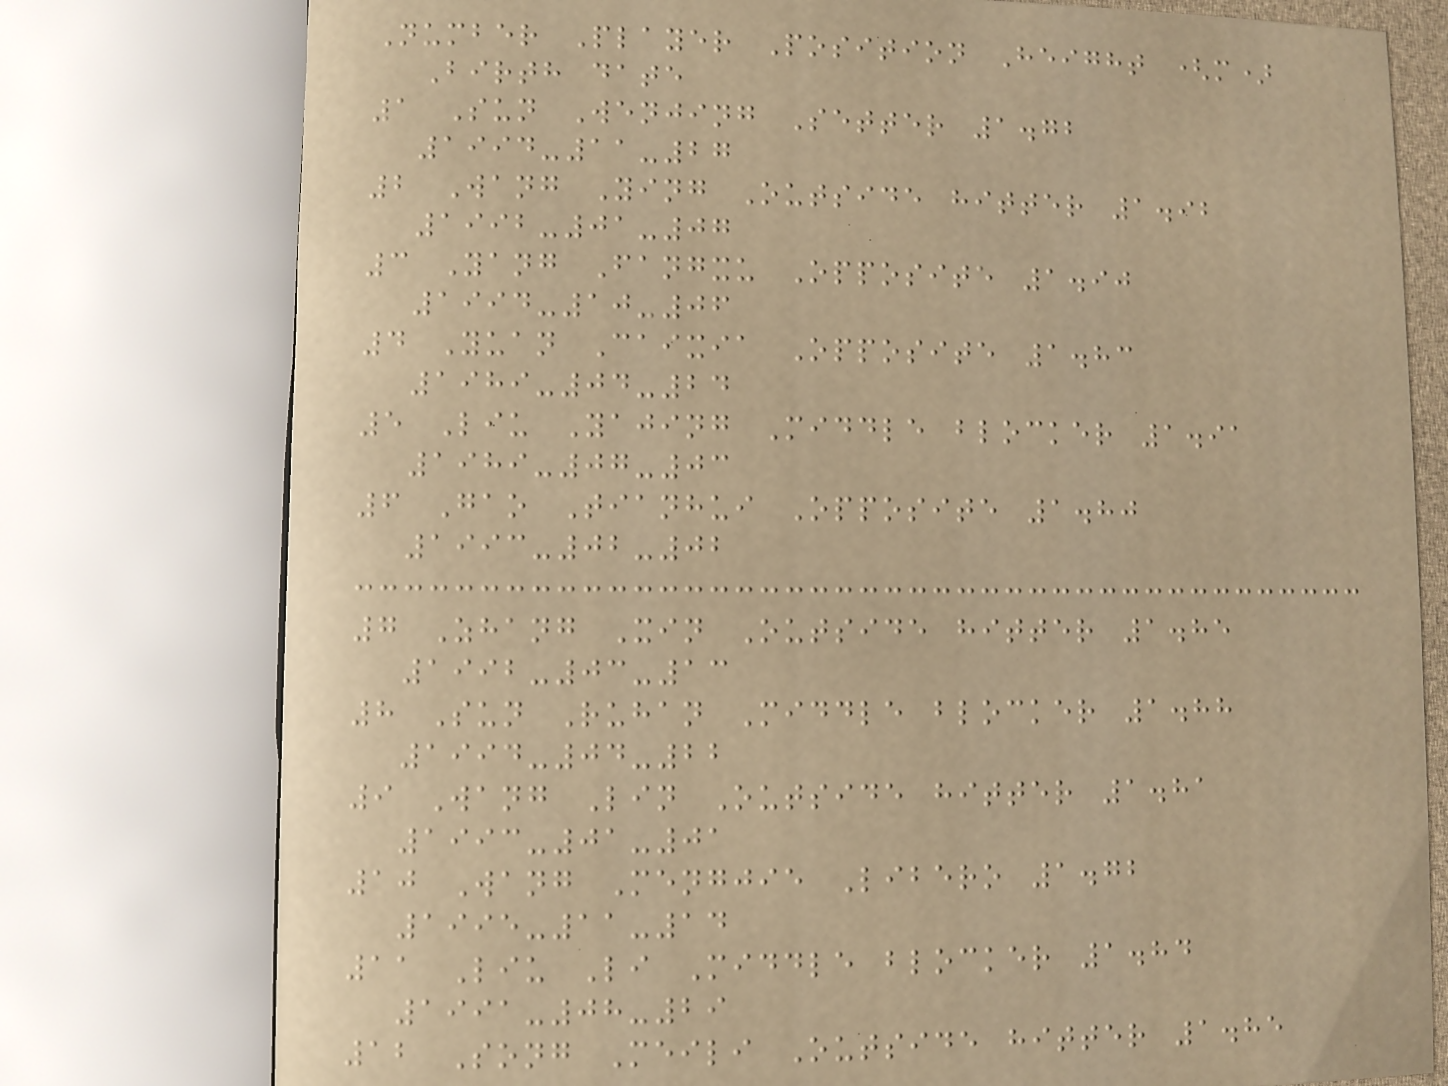Number Player Position Height (m)
Birth date
1 Sun Wenjing Setter 1.72
1994-11-27
2 Wang Ying Outside hitter 1.92
1992-01-07
3 Yang Fangxu Opposite 1.90
1994-10-06
4 Yuan Caixia Opposite 1.83
1989-04-24
5 Liu Yajing Middle blocker 1.91
1989-07-03
6 Gao Tianhui Opposite 1.80
1993-02-02
7 Zhang Xin Outside hitter 1.85
1992-03-13
8 Sun Ruhan Middle blocker 1.88
1994-04-22
9 Wang Lin Outside hitter 1.81
1993-01-01
10 Wang Mengjie Libero 1.72
1995-11-14
11 Liu Li Middle blocker 1.84
1991-08-29
12 Song Meili Outside hitter 1.85
